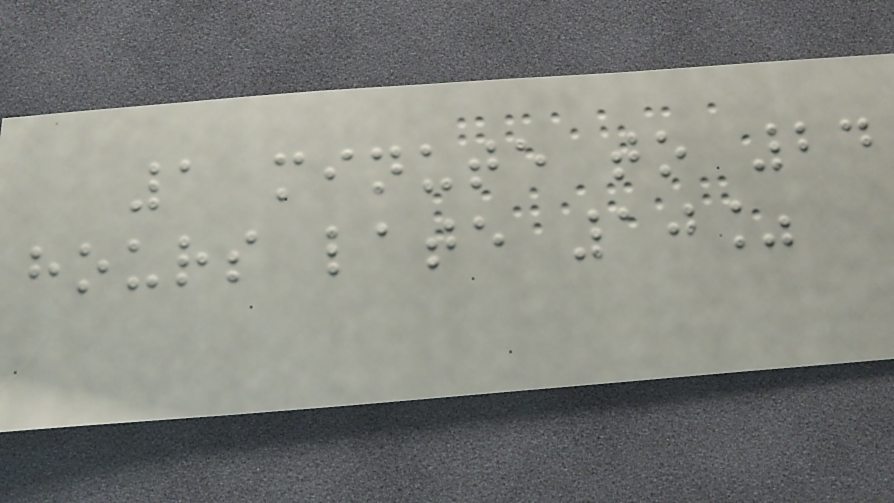1 minute to 24
hours late 10%
